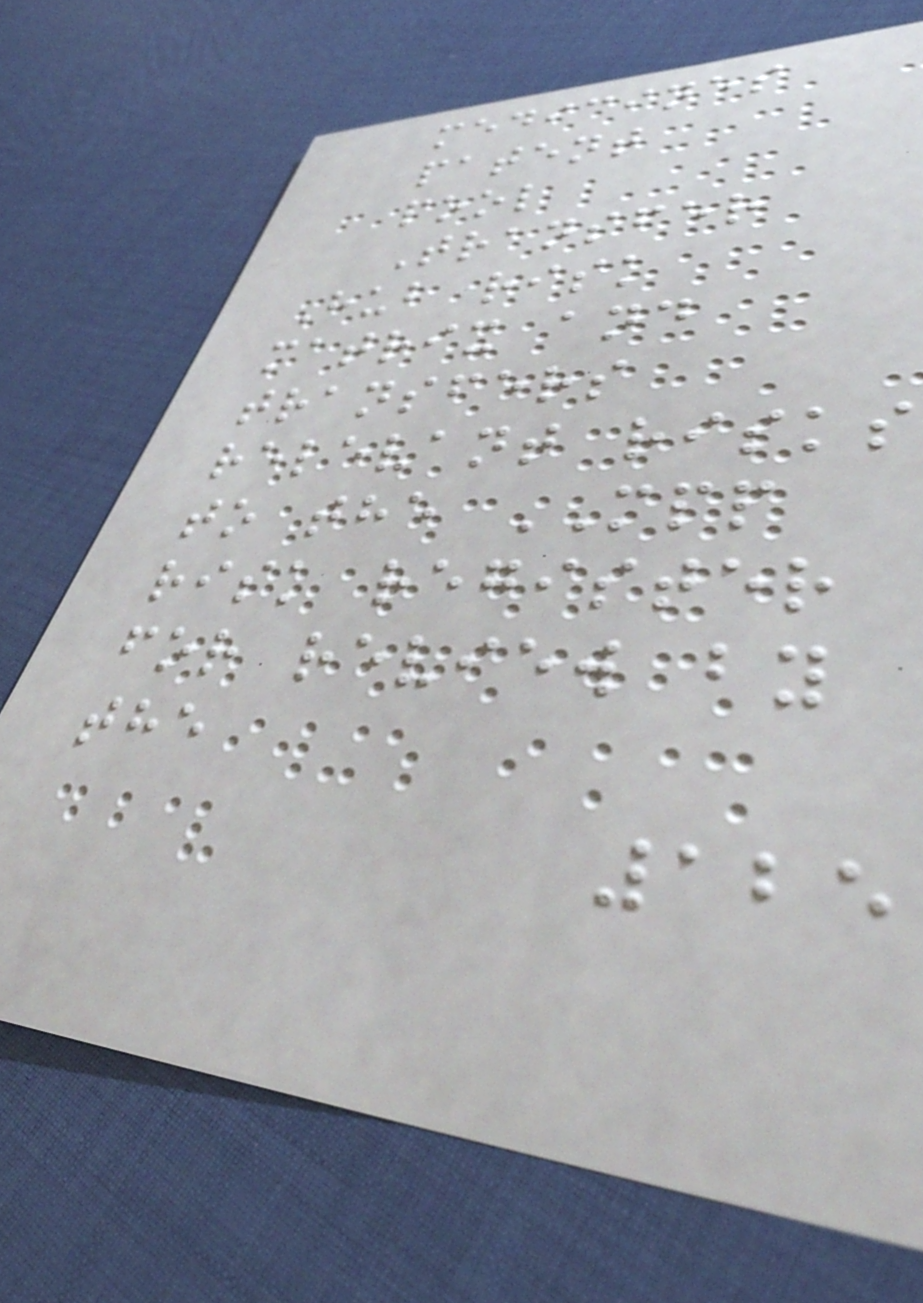medicines
patent
pool
Transfer
Hub risk
matrix and
transfers
relevant risks
to the MPP
risk register
for review by
the
125
